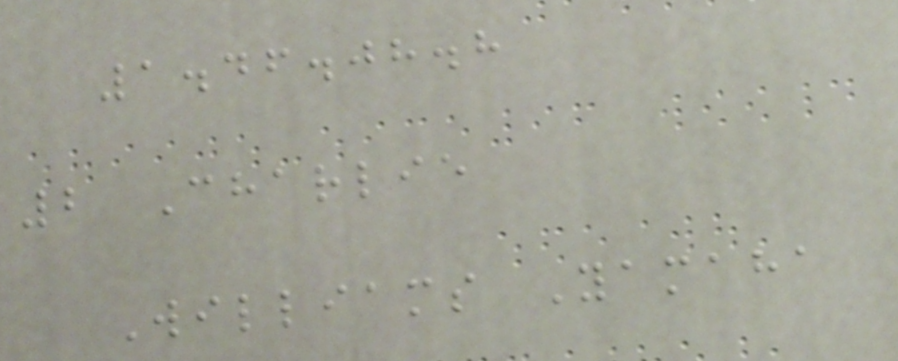1.46.08.8
2 Charlie
Williams Yamaha
